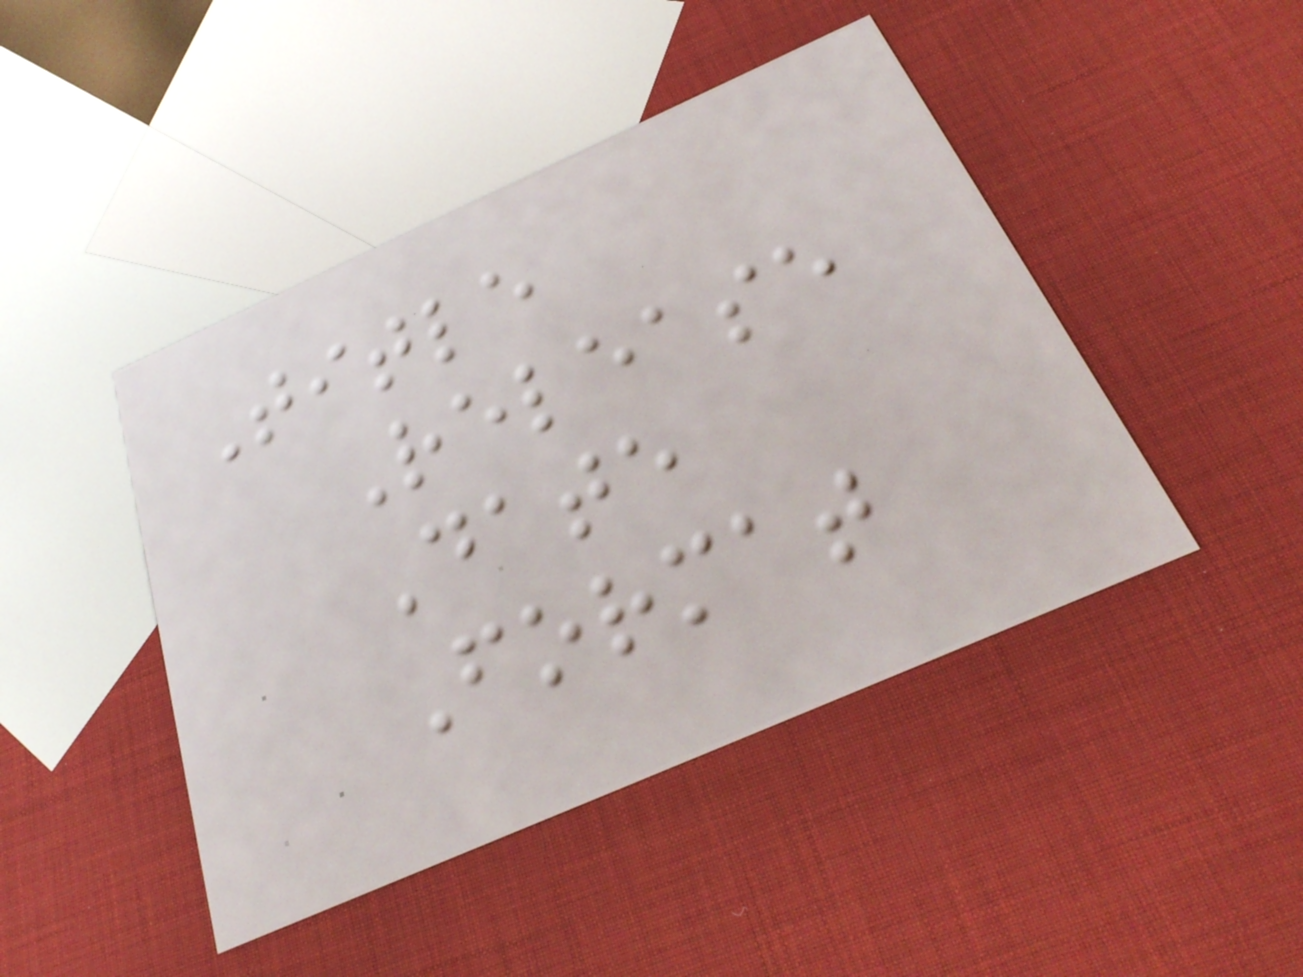Title
Release
Date
Format
